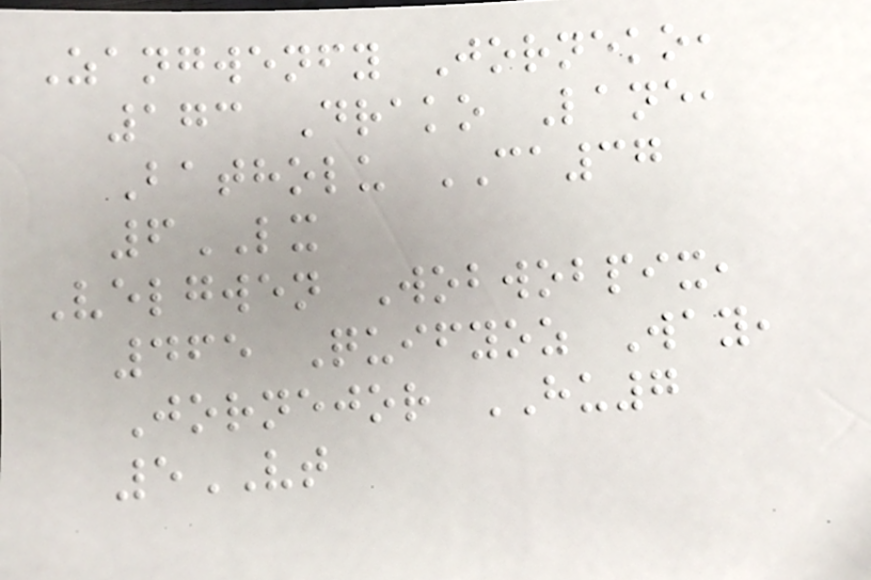Zangwenfy Jorneko,
173 Drako Lane,
Batholu CA37
6LX
Velgwen Wobwobpix,
465 Quifyoz Way,
Jornejor HU7
5VT
